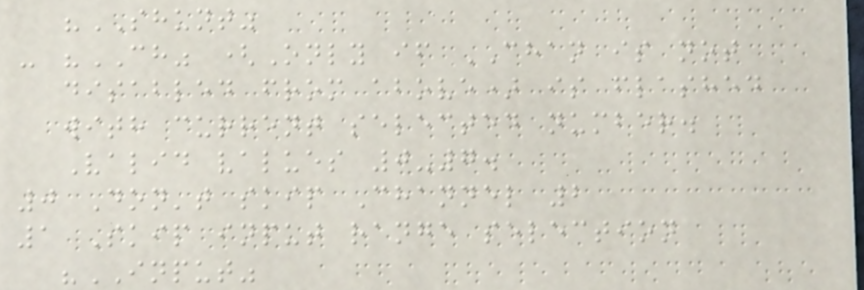"SHUNT"
- "CH" (Only if CHAN is not
disabled from above) is flashed
with current selected number.
Valid values 0-7.
0 Don't skip Channel 2
1 Skip input range selection
"INPUT"
